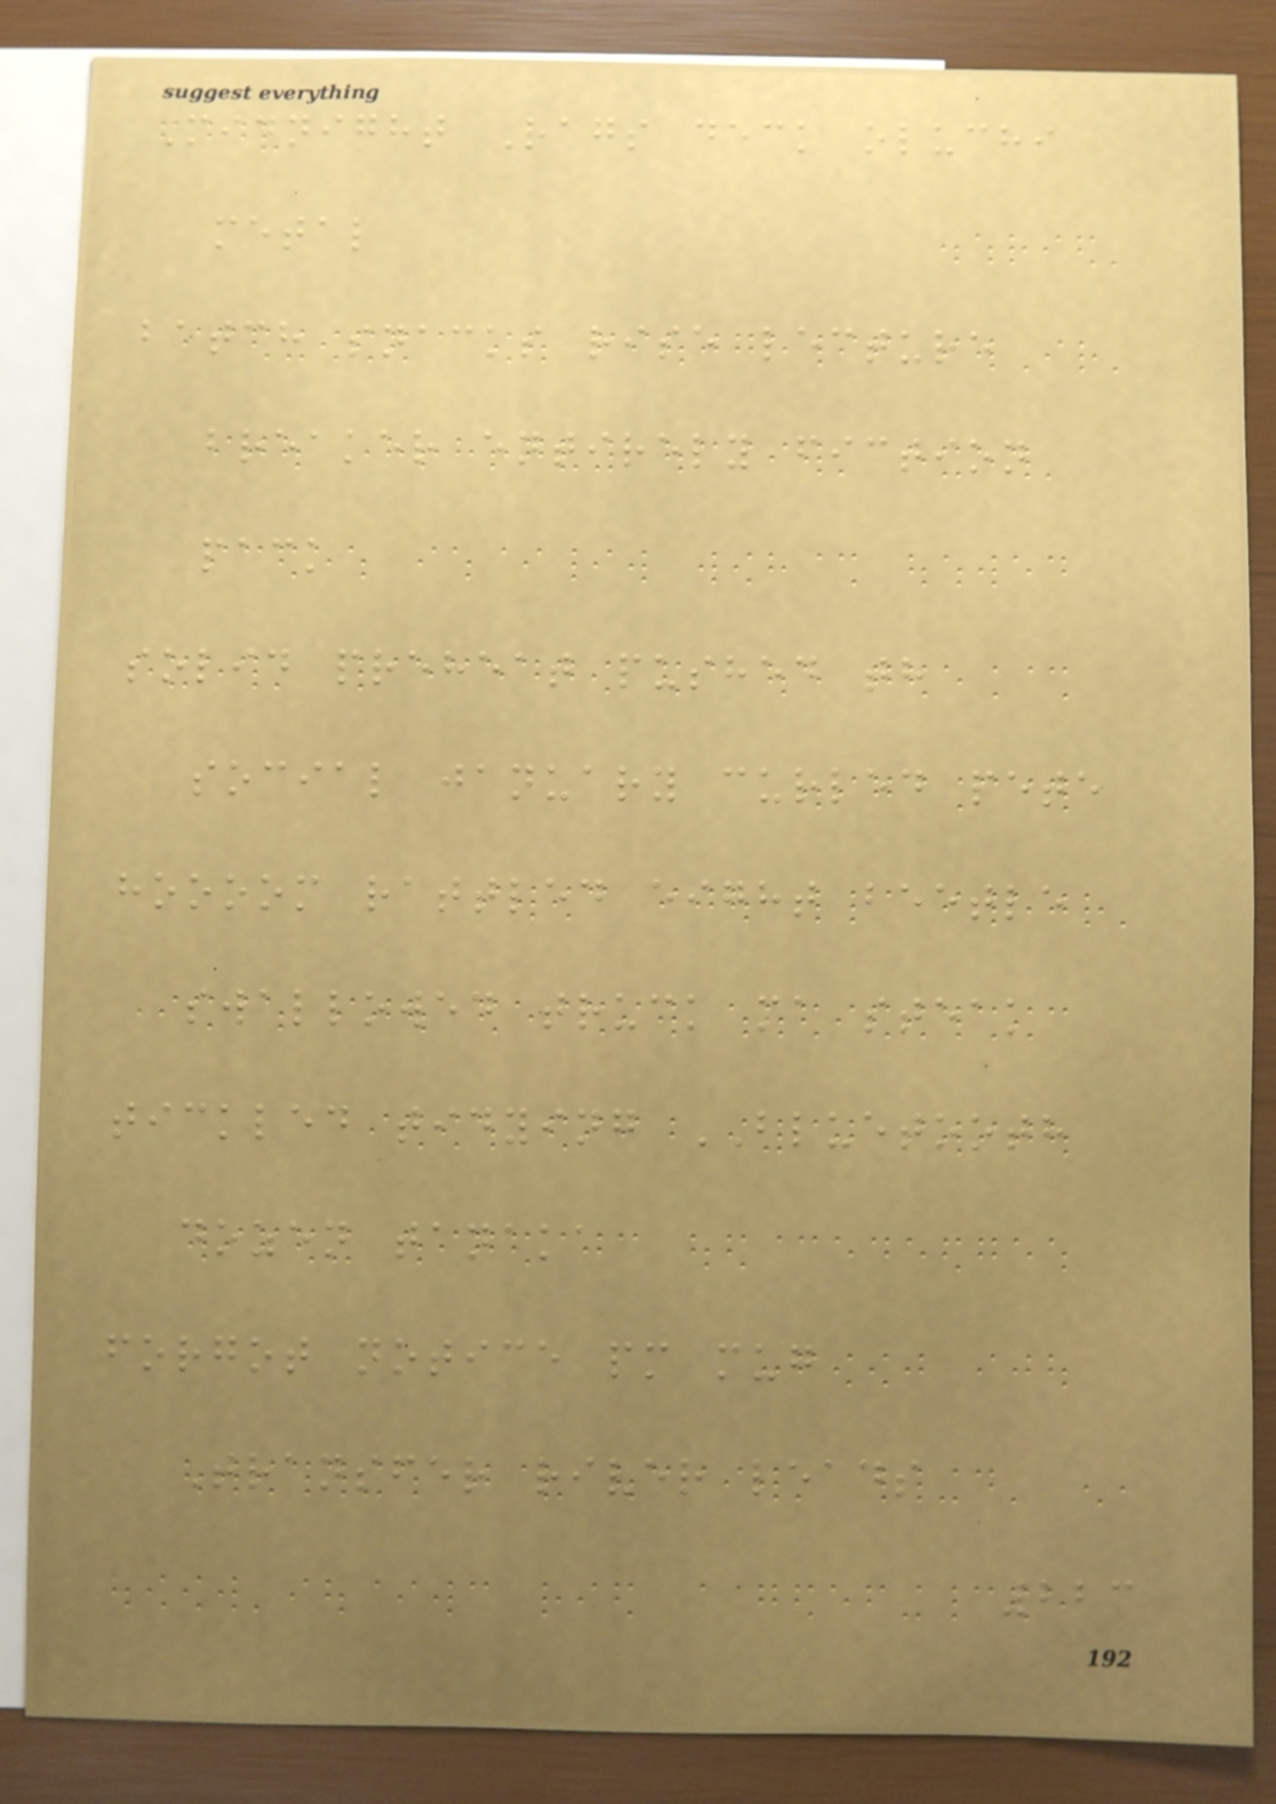Midnight Rags deck oluchi
metal
batch snacks rise lecture
breaker entirely fiction
pack
solid preheat pushed th
social january curled pete
hoooom rattled eight beetle
swallowed truck ma steak
tickled tidying BLUETOOTH
dozen tanaka
forgot notice pm mug
Transfer river leads
223
